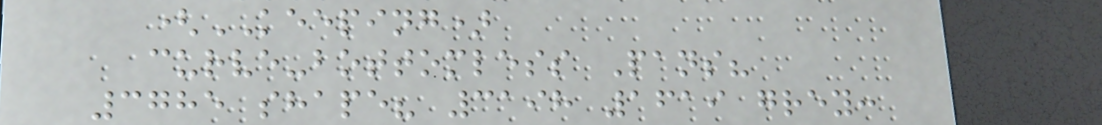(KEEPING)
curve-bottomless Pans?
3785 shape? 3198 1619 grey:
